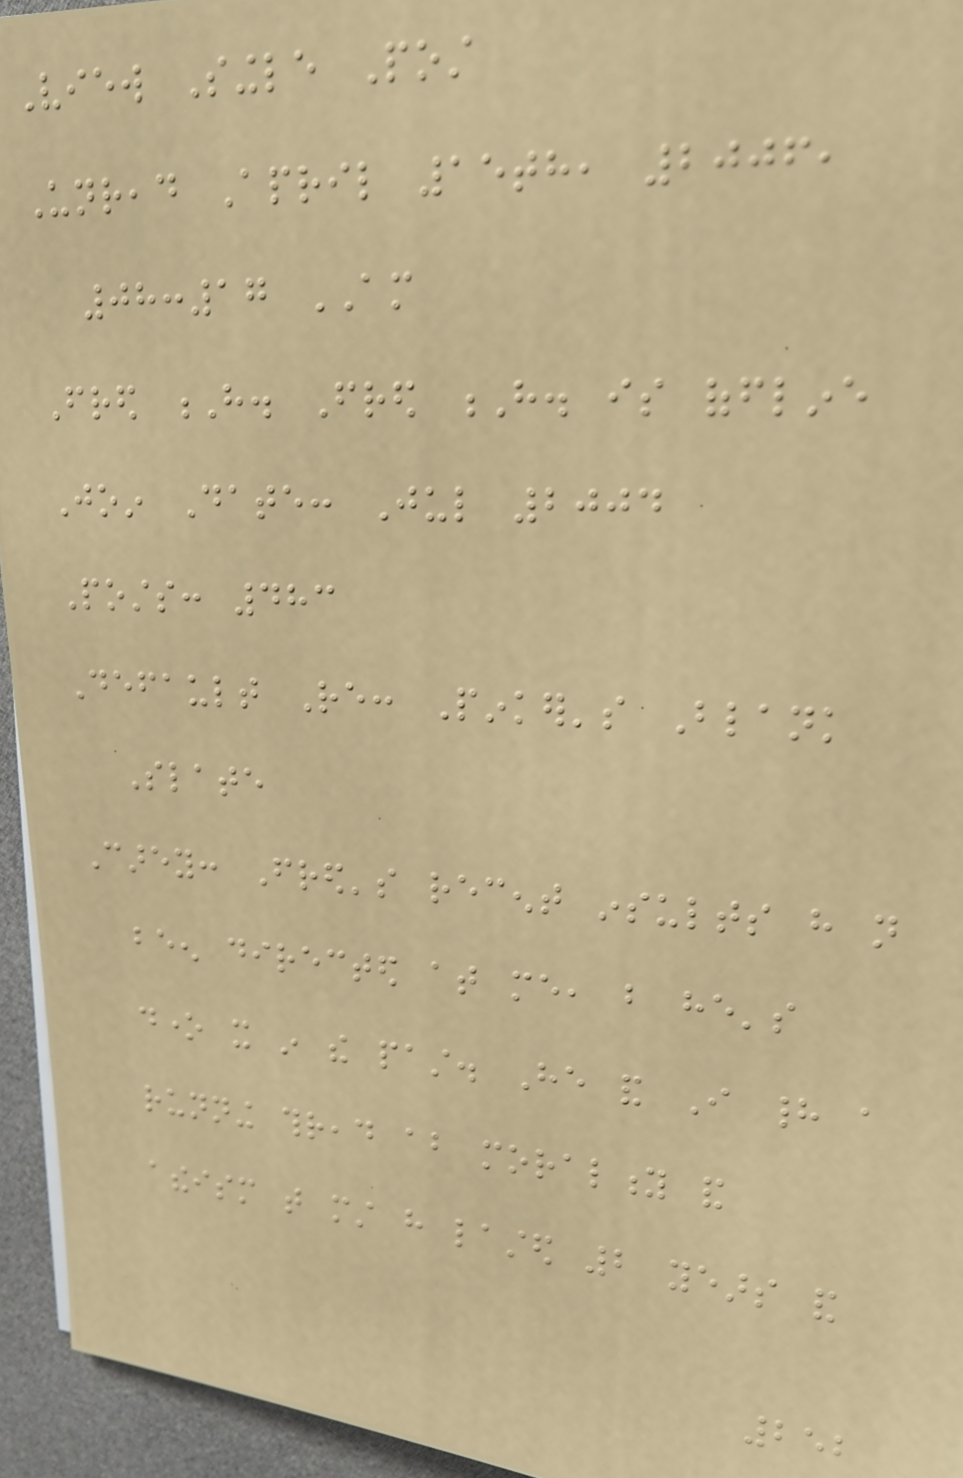View Single Post
Unread April 15th, 2006,
08:17 AM
Fred H. Fred H. is offline
Join Date: Jul 2004
Posts: 483
Default Re: Pinker's Blank
Slate
Carey: Fred's recent insults have not
been directed at me, but he's
done it in the past. He and I had a
running thread about morality and
atheism that must have lasted 2 years and
252
